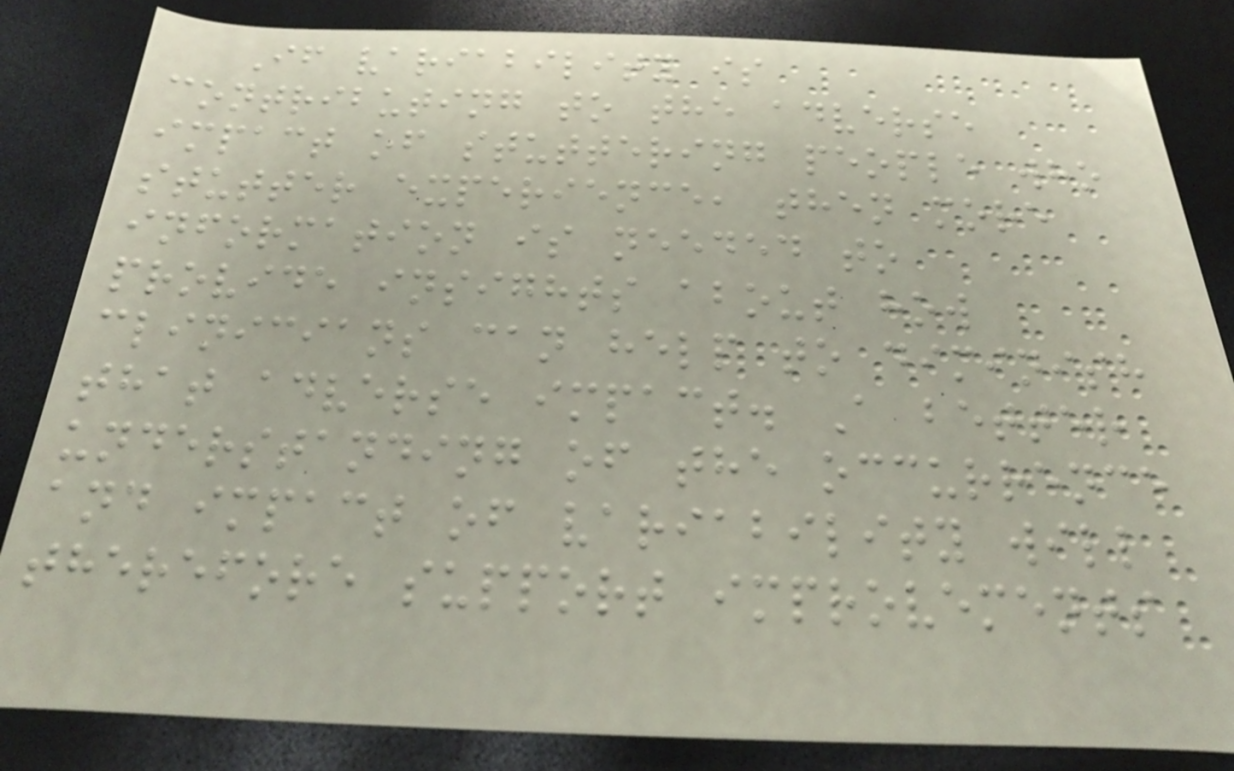If variability is
contributing to the adverse
impact of stuttering people who
stutter experience, then more
information is needed to
provide insights about how
clinicians can help to diminish
that adverse impact. A better
understanding of the occurrence
and impact of variability will
therefore support improvements
